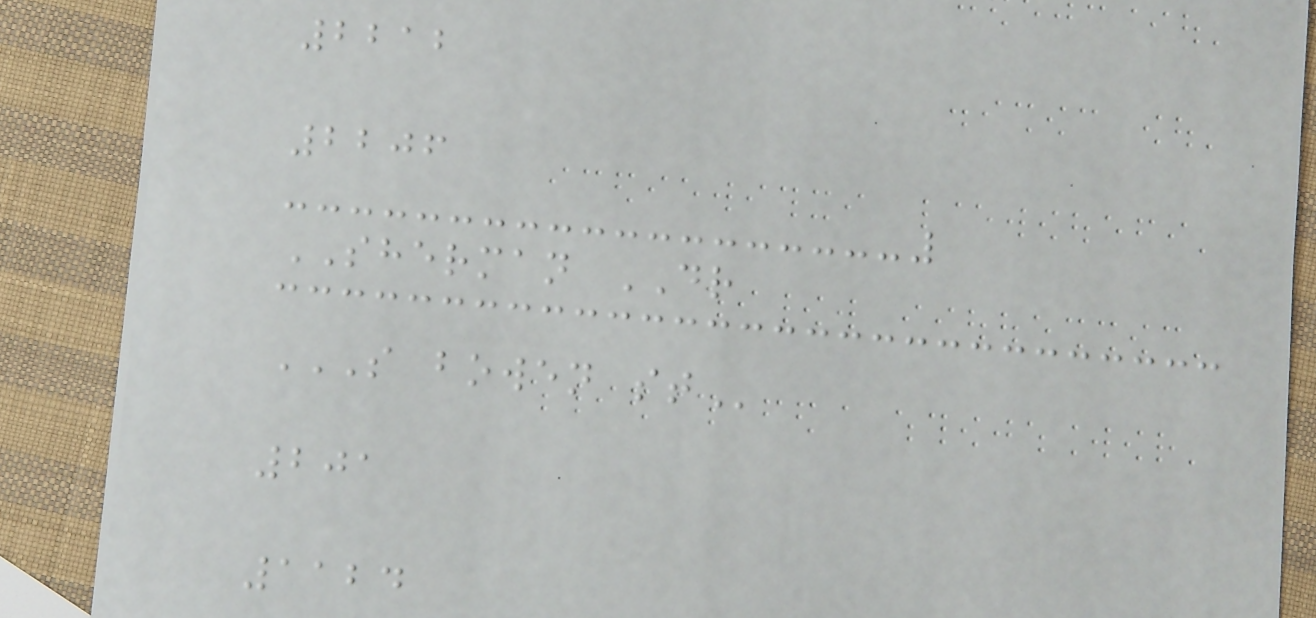2212
2206
SHERMAN DR
S BOWEN ST
201
1124
